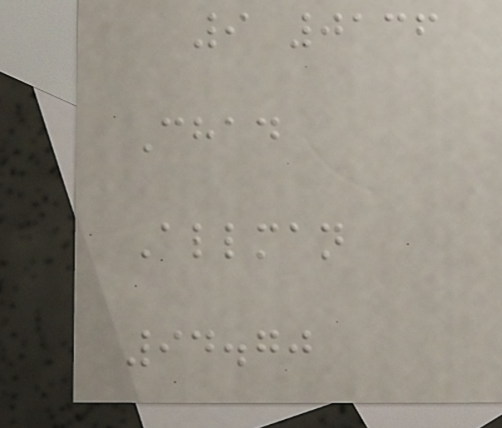9 0136
Chad
Allman
94.70
